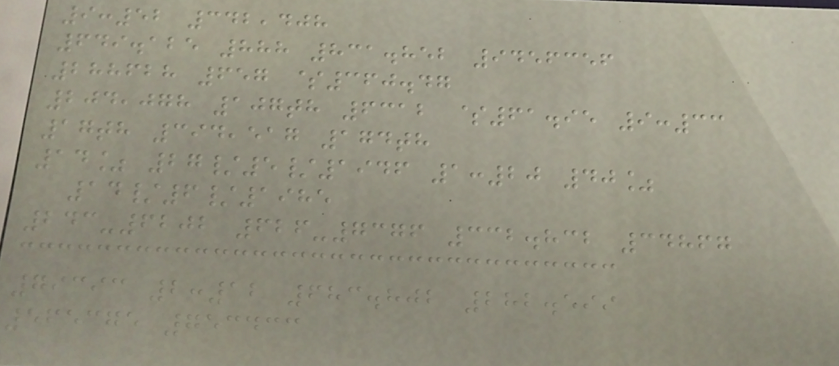9:52 342,408
649.125 888 831.852 9456356
288628 657 $360.47
204,078 107th 6312 $61.95 9:33
17th 394,517 174th
14% 27/5/1946 1:20 40%
14/6/1985
243-6202 626-7376 332.832 34867
79393 2:12 683.802 282.599
565375 753433
